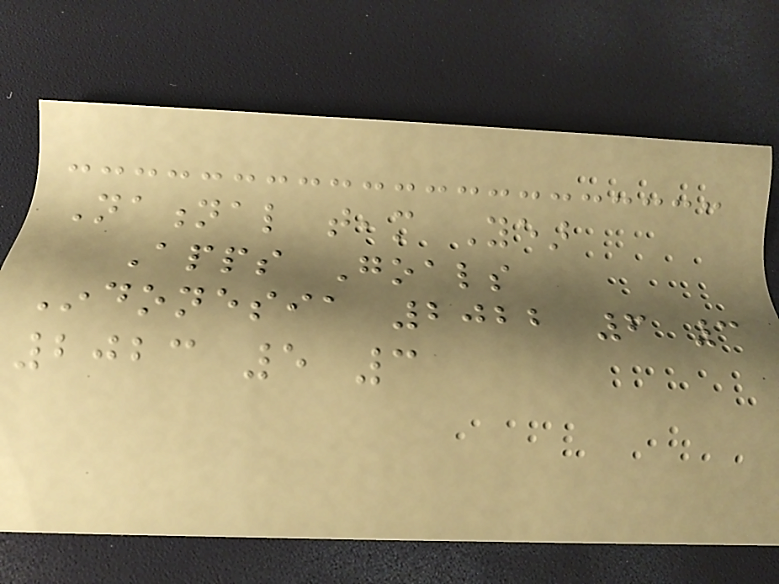National team Year
Apps Goals
Indonesia 2022 6 3
2023 5 3
